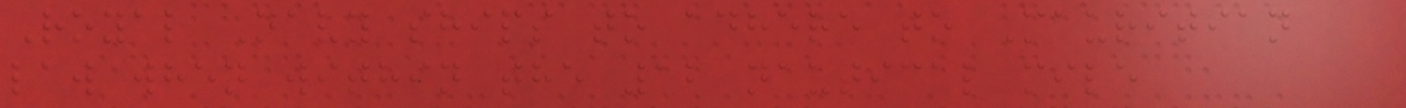Royal Navy ships to adhere to Mauritian
law when within the 12 nautical mile
